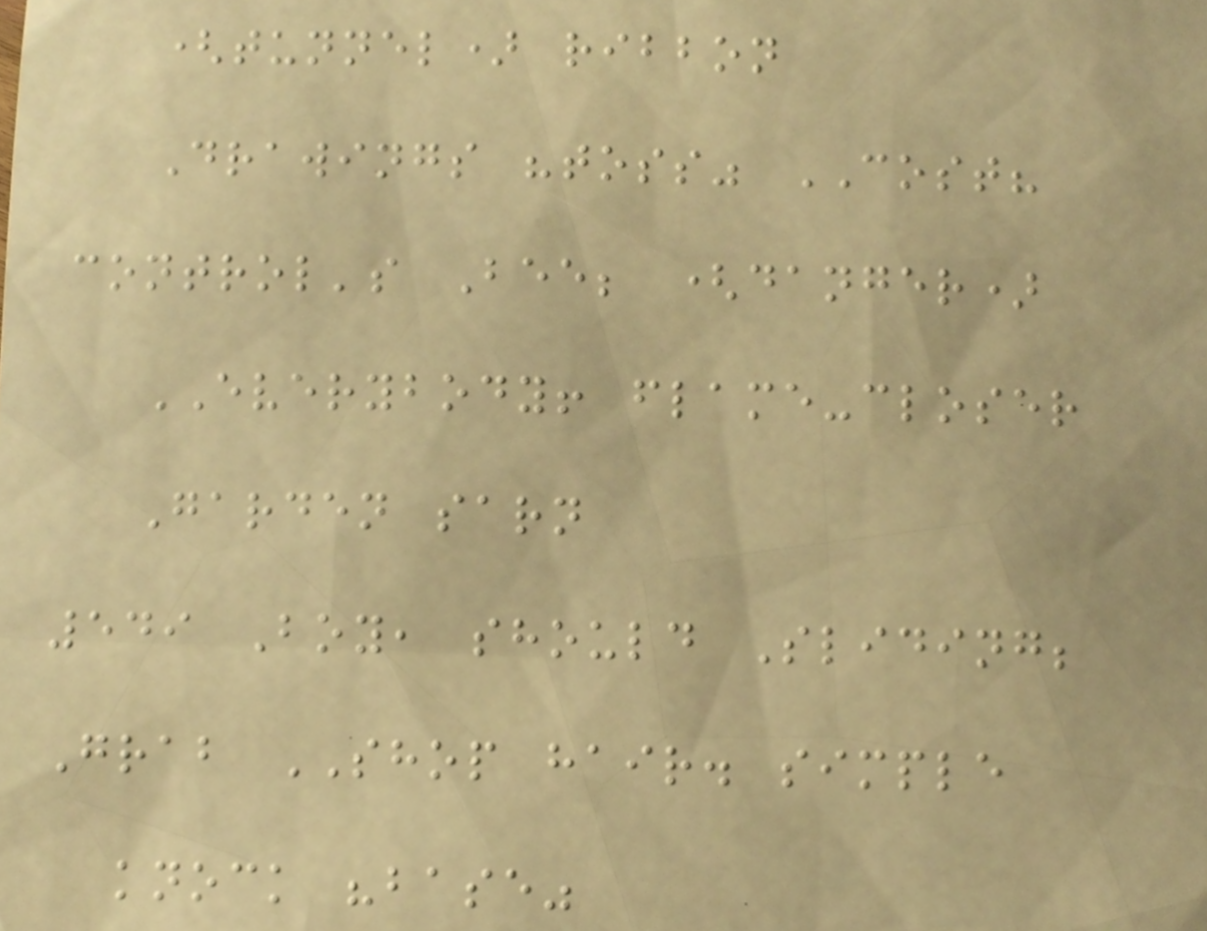(tunnel) ribbon
Drawings "toss" COST?
control's Bee; (danger)
EVERYBODY! flame-closer
Garden sarn
549 Boy, should Sliding;
Grab SHOP hair. simple
knock "base"
